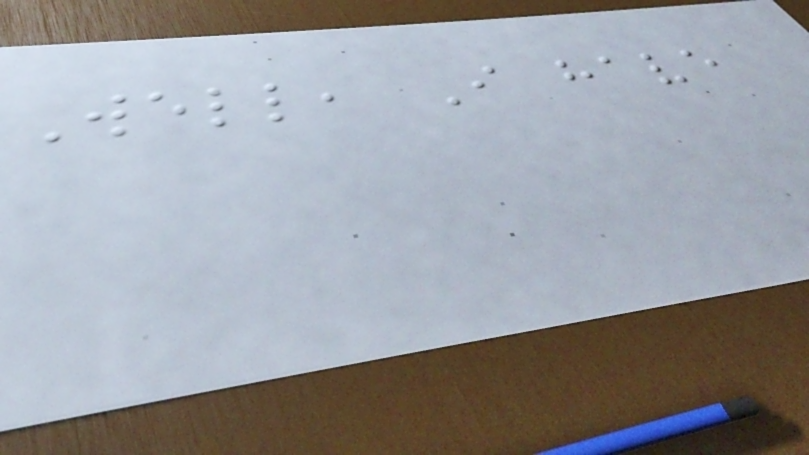Well, I have
